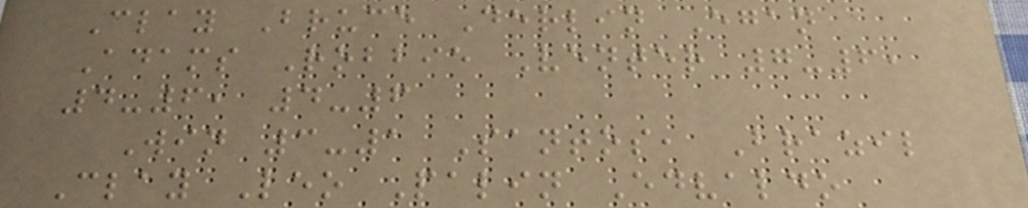Clay Bruce Derlin Egan
Adams Robbie Venter 7-6,
4-6, 4-6
Win 3-1 Santos, Brazil
Clay Leo Palin Edvaldo
